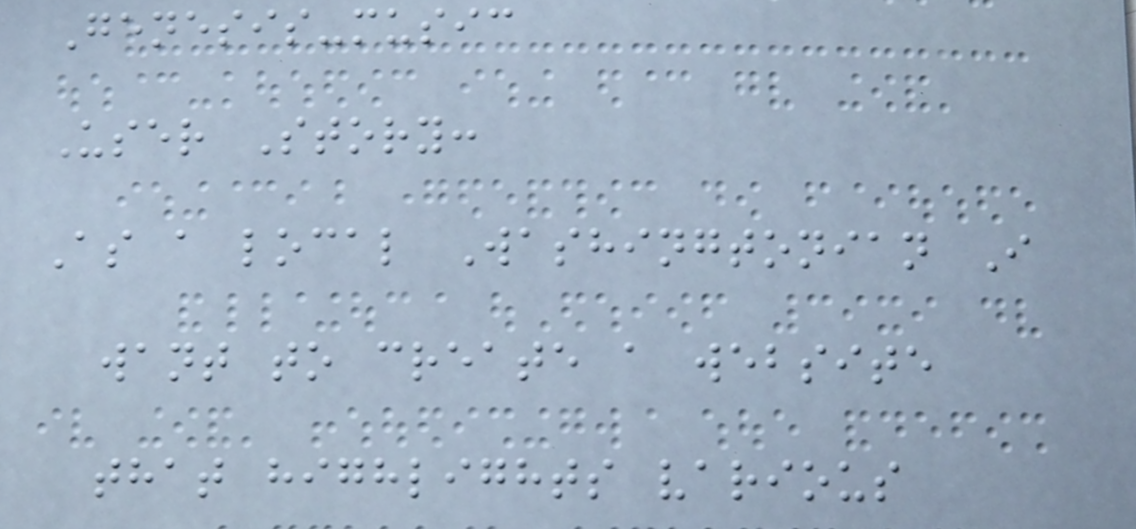Genesis-music
User Story:
As a local Washingtonian I
want to create a website
that highlights various
